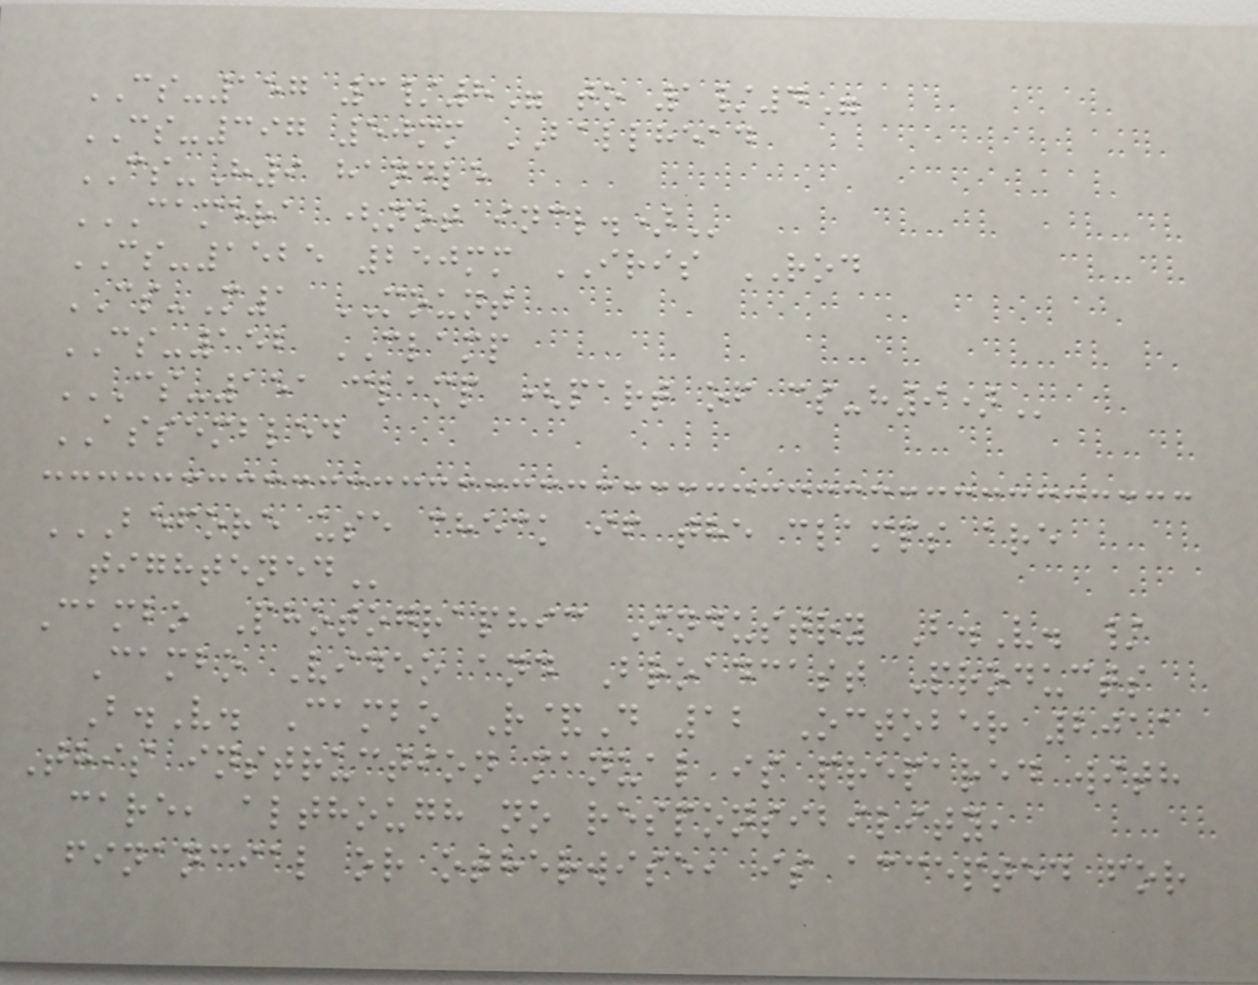CS-157 3/8" to 1/4"
CS-397 50mm BALLHEAD
CS-H9 handle
CAMERA (NOT INCL.)
CS-1525 250mm IRIS ROD
CS-M1 MOUNT
CS-152 CLAMP
CS-151 CLAMP (PART OF CS-H9)
ASSEMBLED
BEFORE USE CHECK IF THE CLAMPS ARE
TIGHTENED
Cambo Photographic Industry B.V. /
Cambo Video and Broadcast Products
B.V. Cambo R&D 12 October 2011
This instruction manual is prepared with
care, although no responsibility,
financial or otherwise, is accepted for
